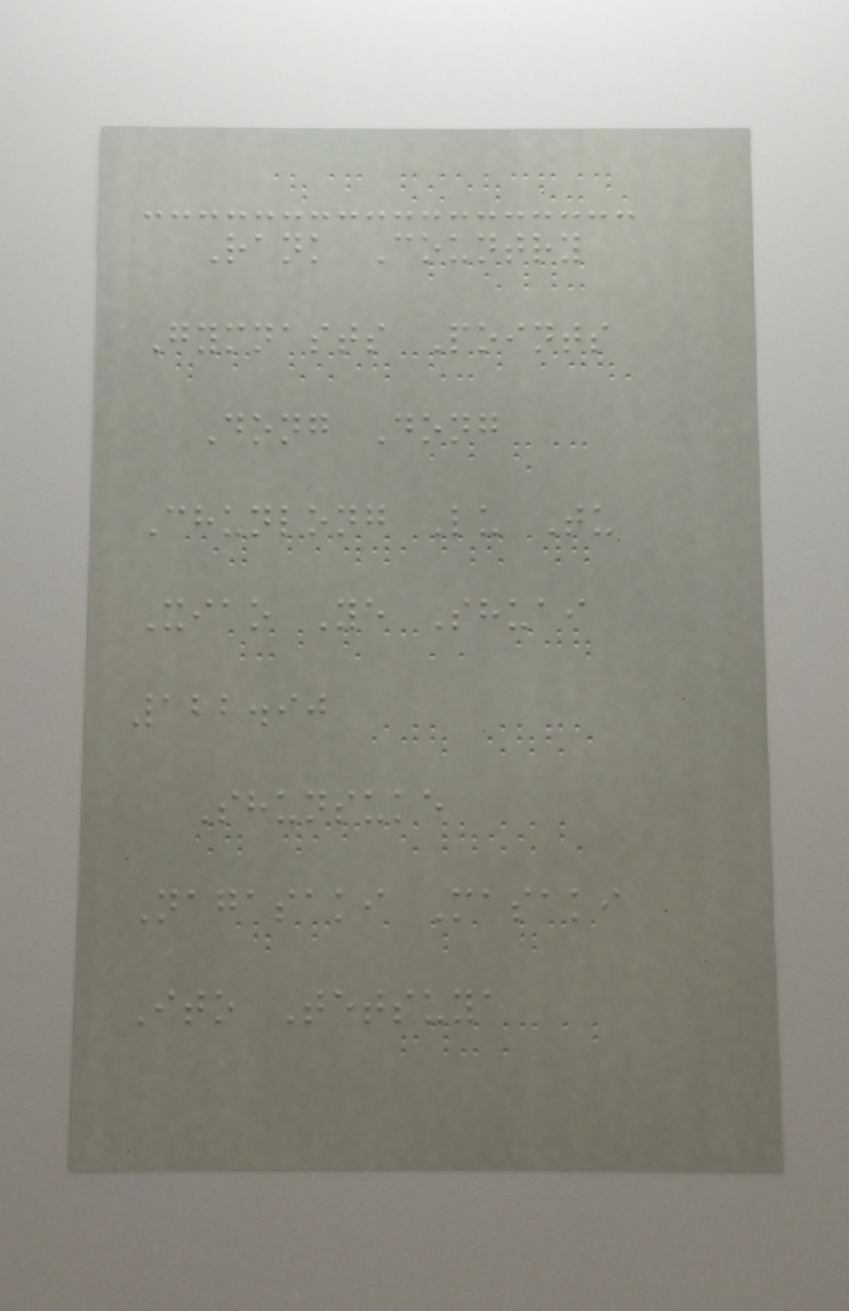Rank Country
Gymnasts Points
Dong Dong
Chunlong Lu Tu
Xiao Ye Shuai
122.90
Shunsuke
Nagasaki Masaki
Ito Tetsuya
